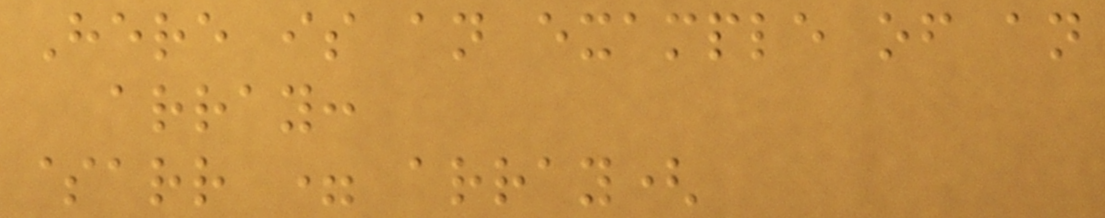Here is an example of an
array:
$arr = array(
